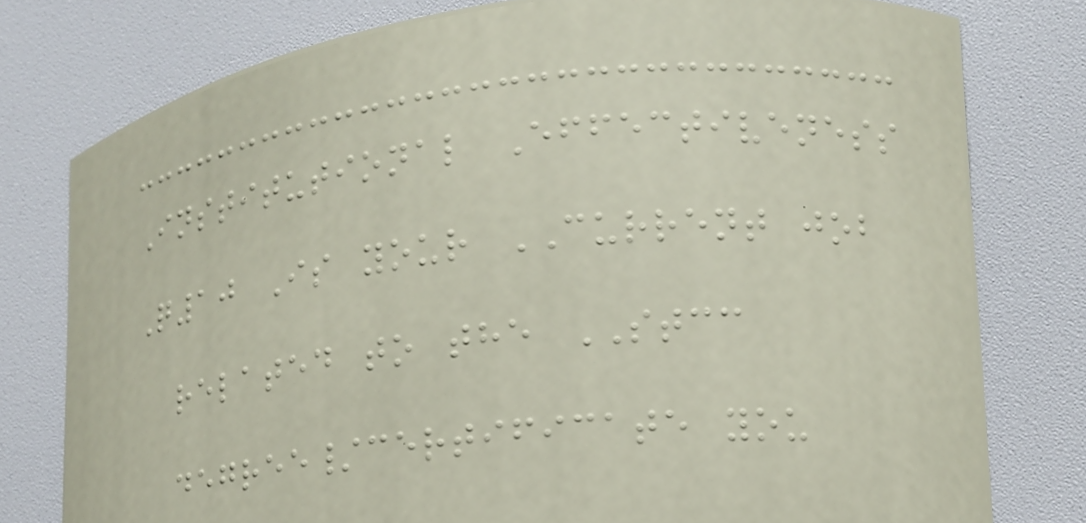Institutional Effectiveness
Q10 Is your CURRENT job
related to the STCC
degree/certificate you
